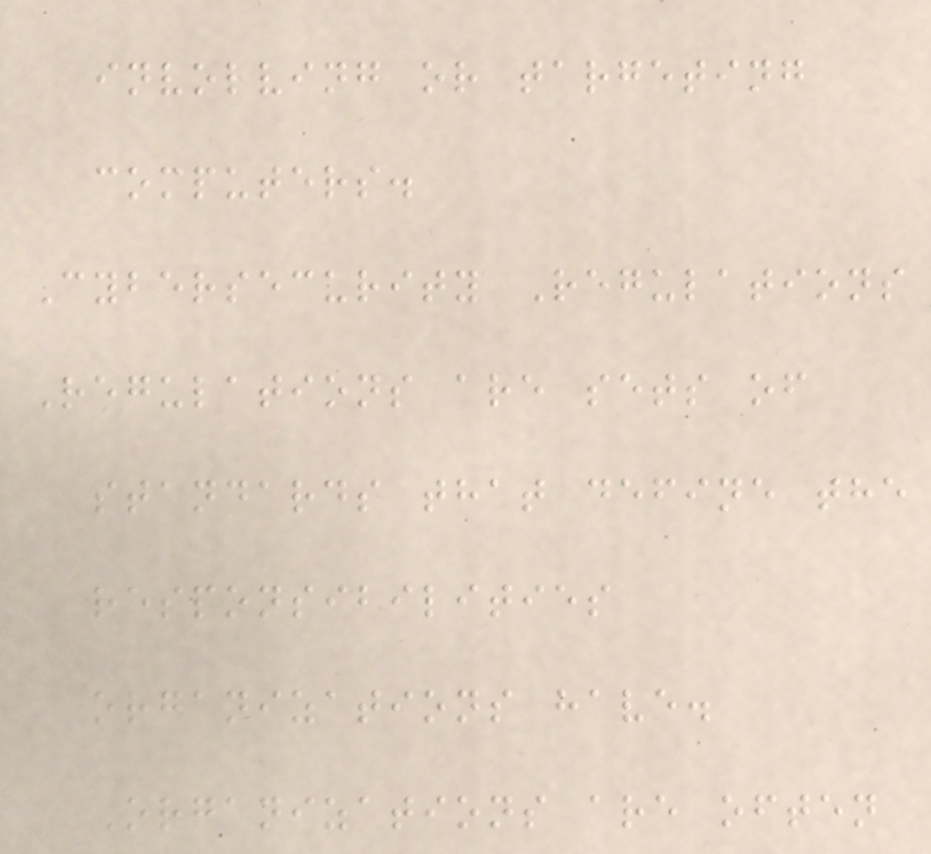involving or targeting
computers.
Cybersecurity Regulations
Regulations are sets of
standards that define the
responsibilities
organizations have.
Organizations are often
